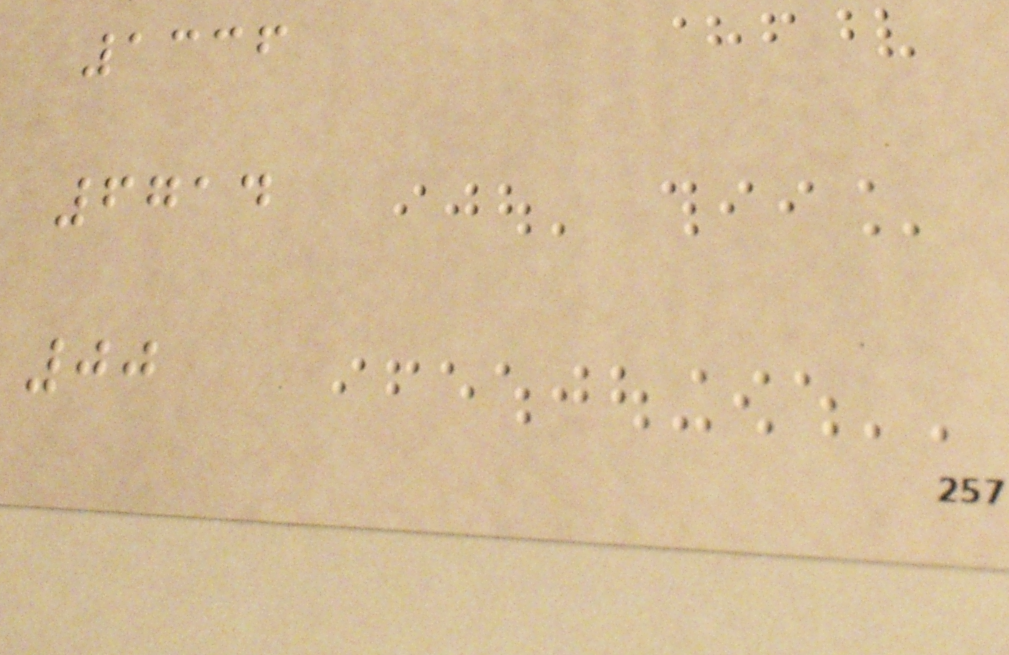1336
6714
00
